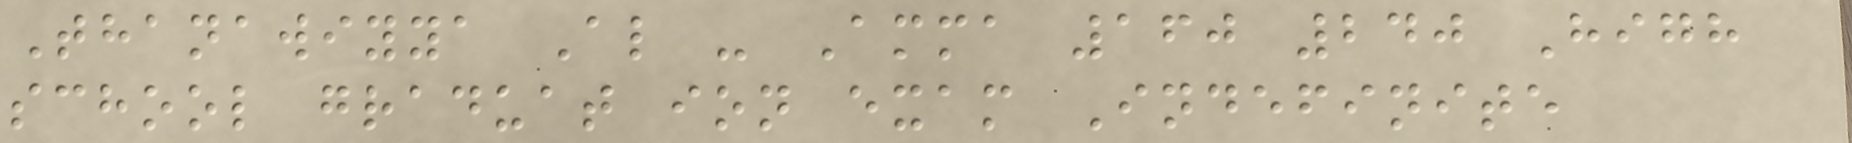Thanawiyya Al - Amma 160 240 High
school graduat ion exam Indefinite
